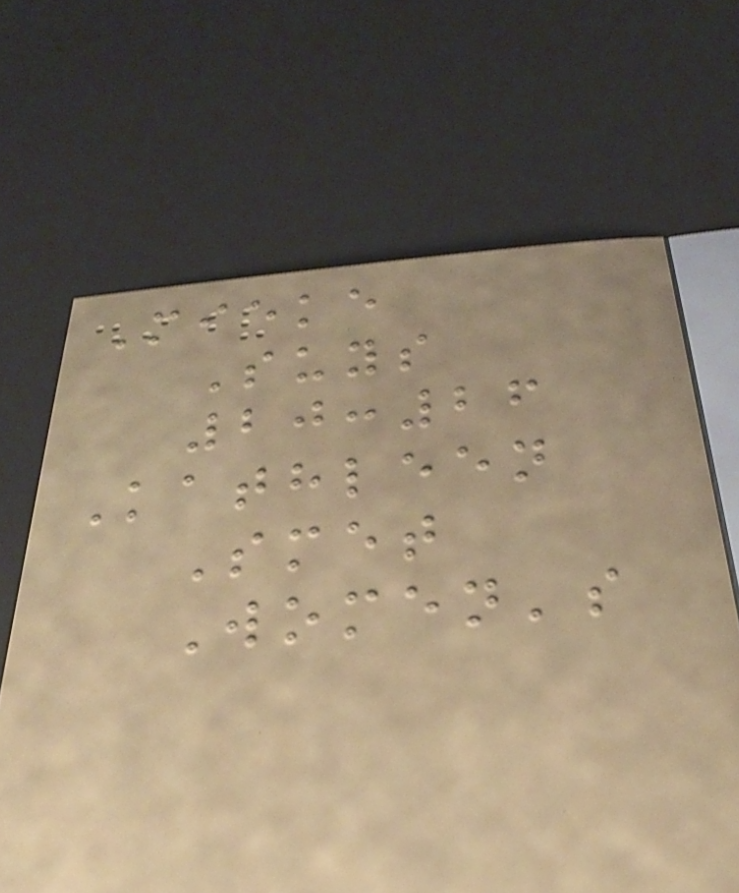Mieke
Suys
20:26
Kathleen
Smet
Women's
